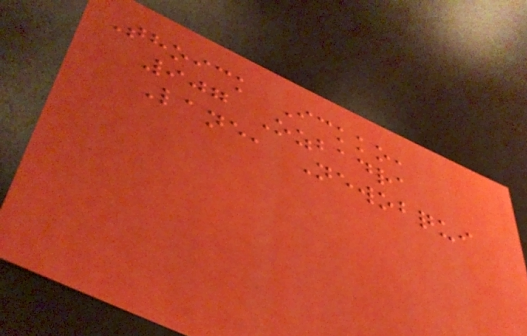Thoick Ickko,
907 Ozbadra
Lane, Newobqui
